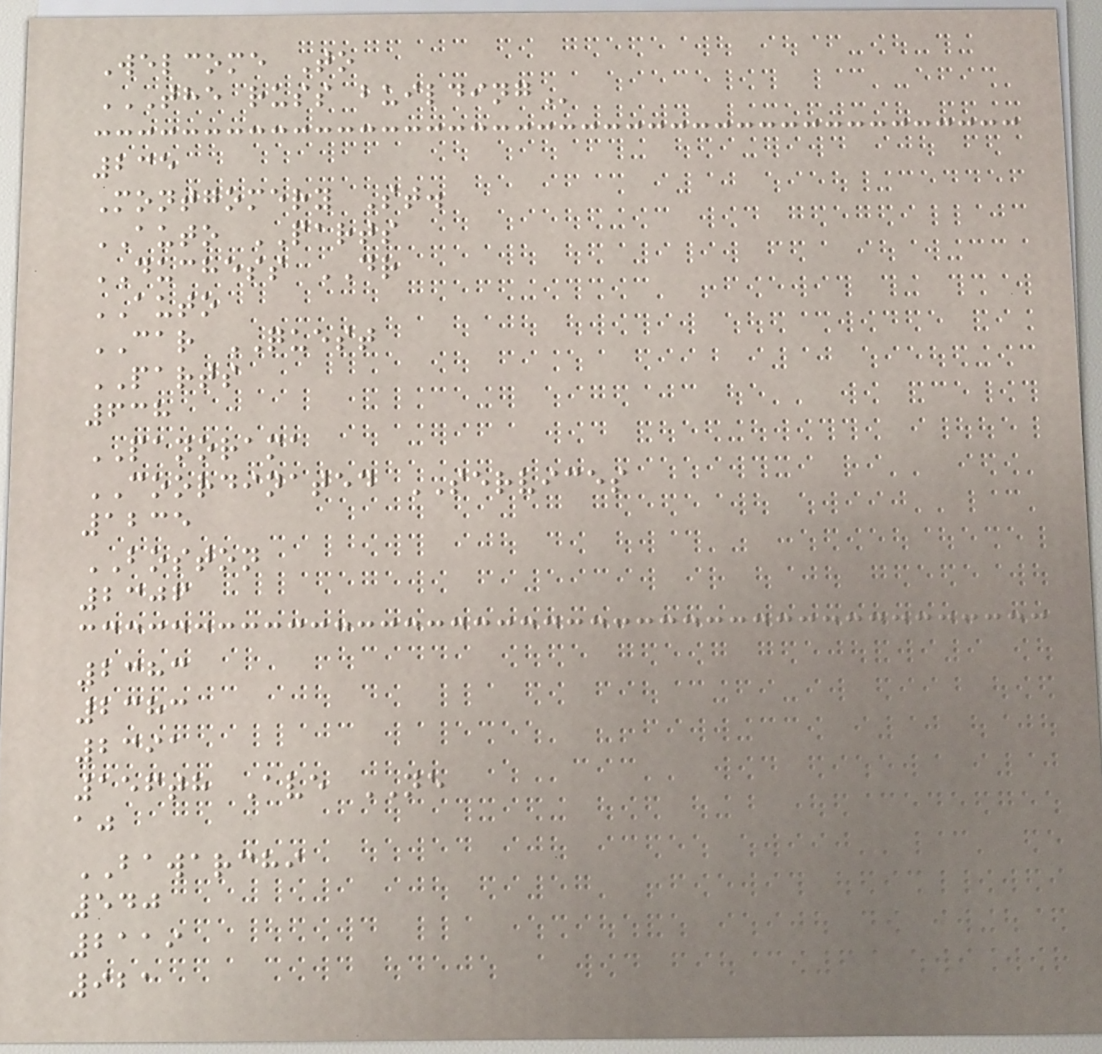Welcome To
THE RUSS BUILDING
235
Montgomery St.
AUTO PARTS
DUCHESS DR
AUTO
CAR QUEST
PARTS
638
PANORAMA
COORDINATED SERVICES
1235
BOSTON
2306
2383
2383
2391
156th Ave NE
aj
BAWARCHI
540
2119
921
